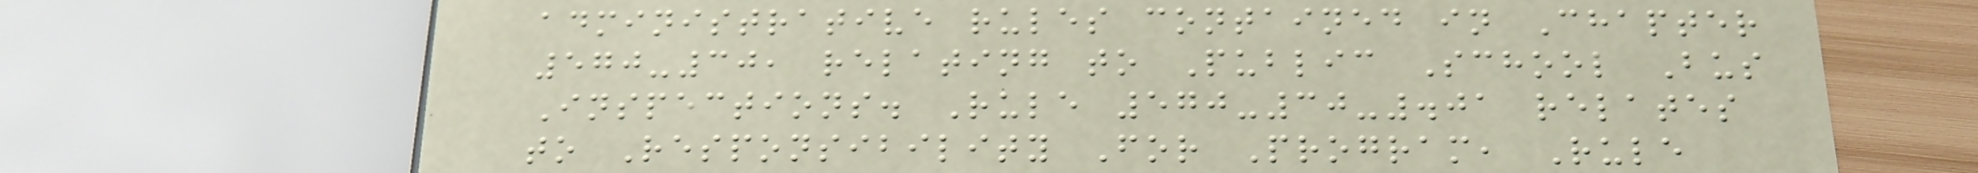administrative rules contained in Chapter
570-30, relating to Public School Bus
Inspections. Rule 570-30-.01 relates
to Responsibility For Program, Rule
